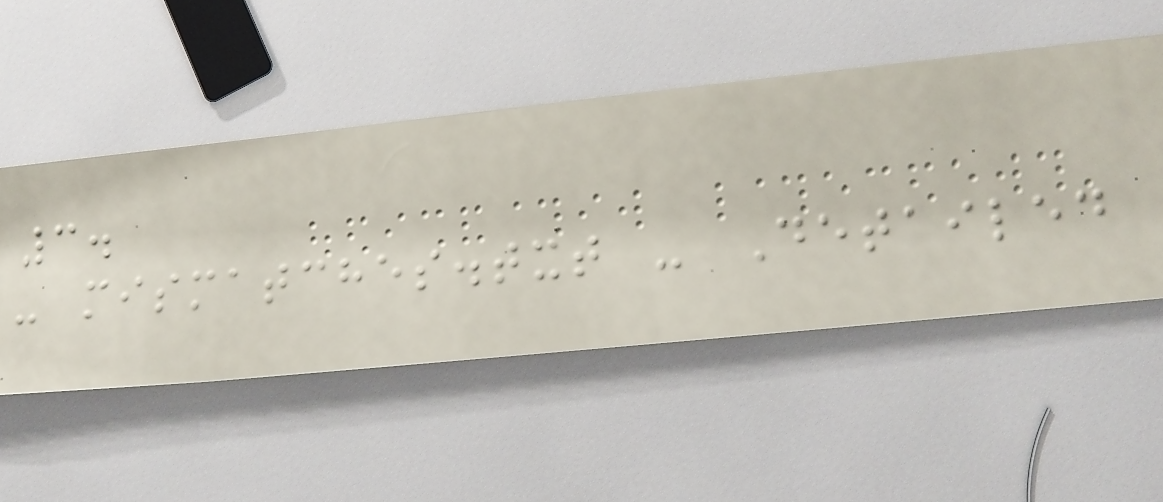3.
- mismatches.txt - Detailed
